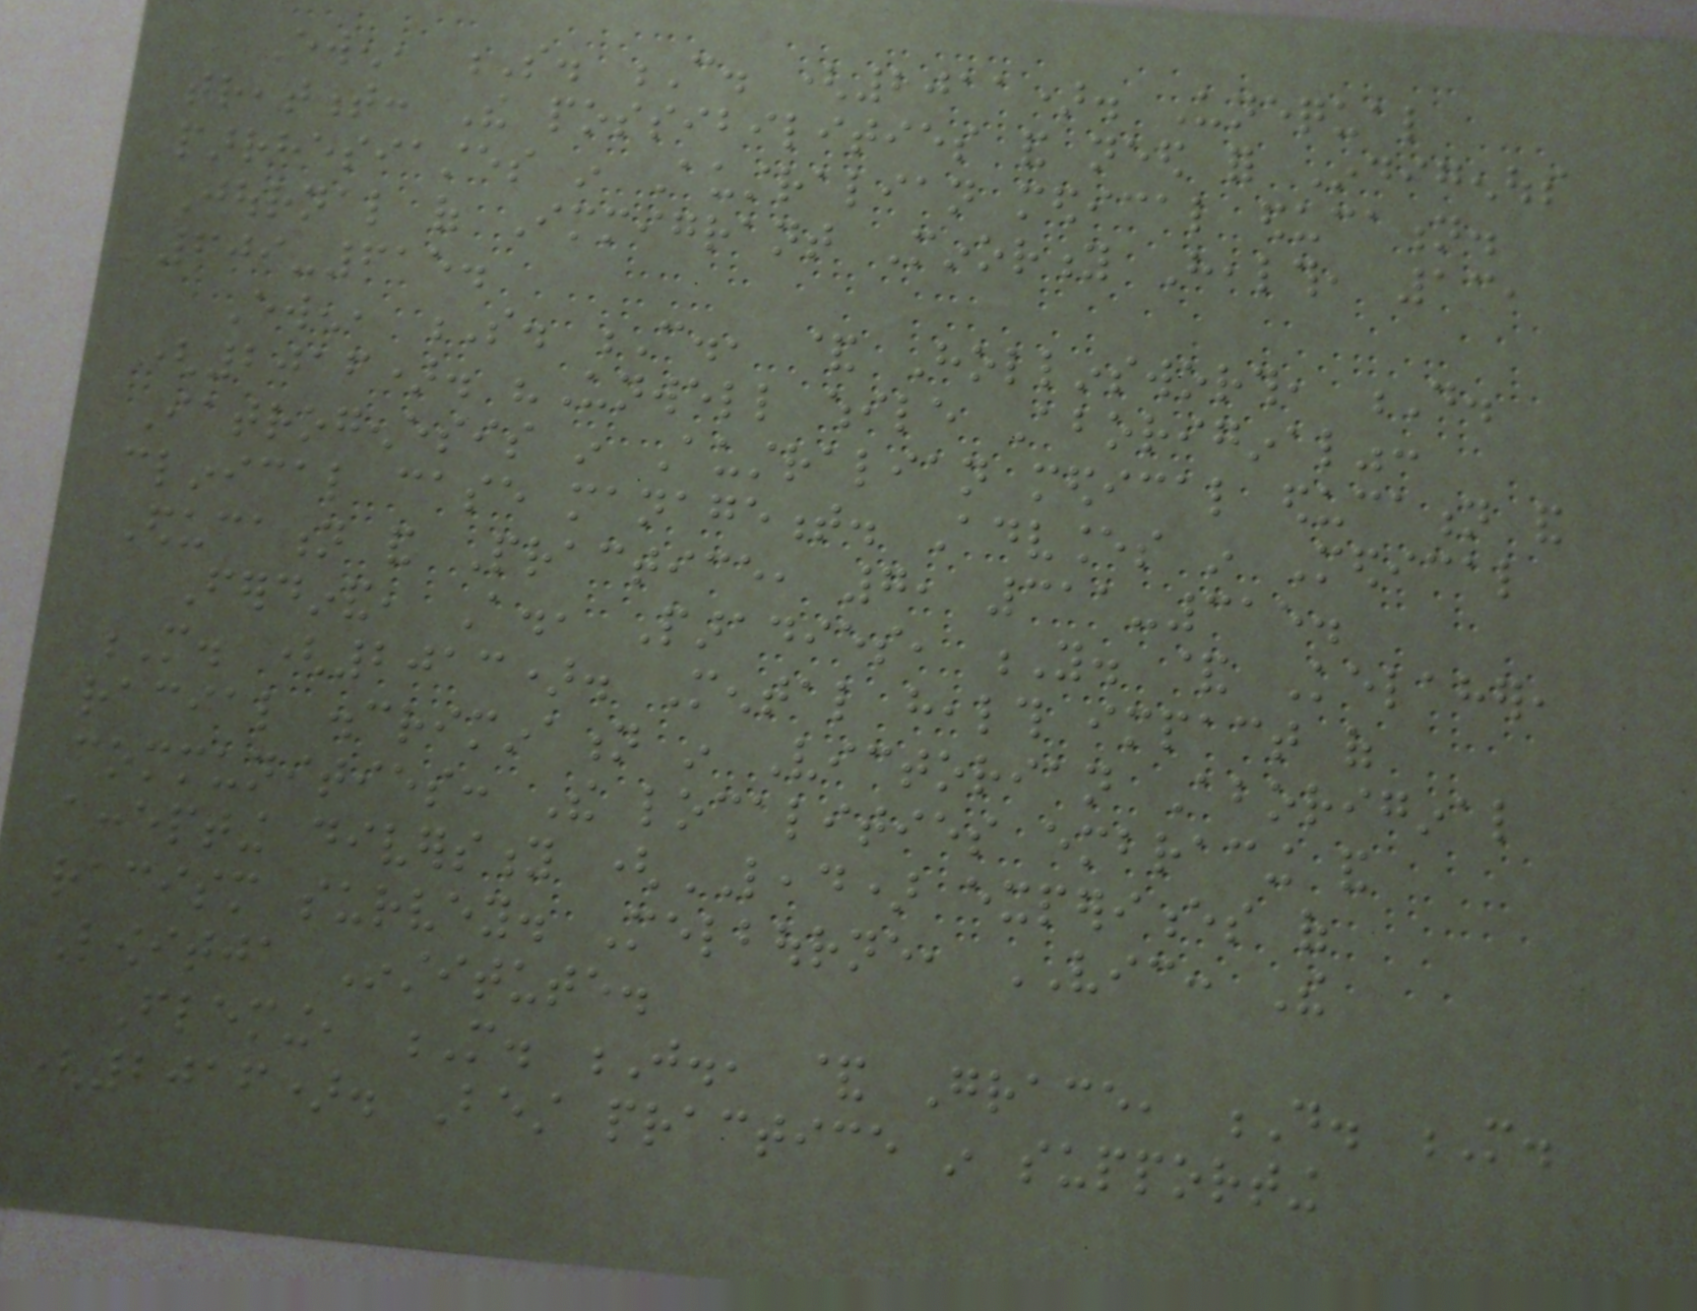Ewen, S. C. (2011). Unequal
treatment: The possibilities and need for Indigenous
parrhesiastes in Australian medical education.
Journal of Immigrant Minority Health, 13,
609-615.
Ewen, S. C., & Hollinsworth, D.
(2016). "Unwell while Aboriginal":
Iatrogenesis in Australian medical education and
clinical case management. Advances in Medical
Education and Practice, 7, 311-315.
Ferdinand, A., Paradies, Y. & Kelaher,
M. (2013). Mental health impact of
racial discrimination in Victorian Aboriginal
communities: The localities embracing and
accepting diversity (LEAD) experiences of
racism survey. Melbourne, VIC: The
Lowitja Institute.
Fleming, M. J., & Grace, D. M.
(2016). Best practice in supporting
